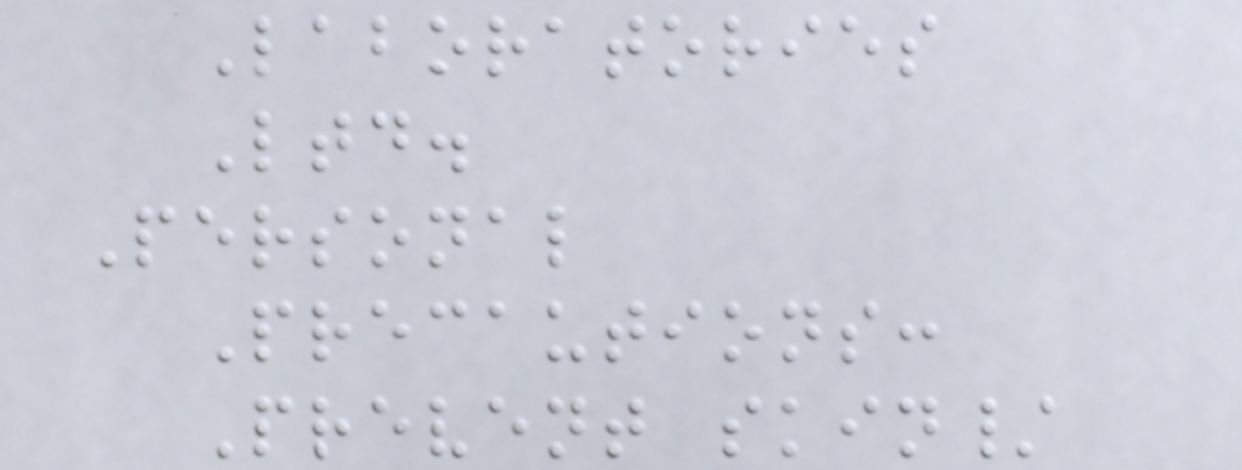Laboratories
Ltd.
Personal
Precautions:
Prevent skin/
